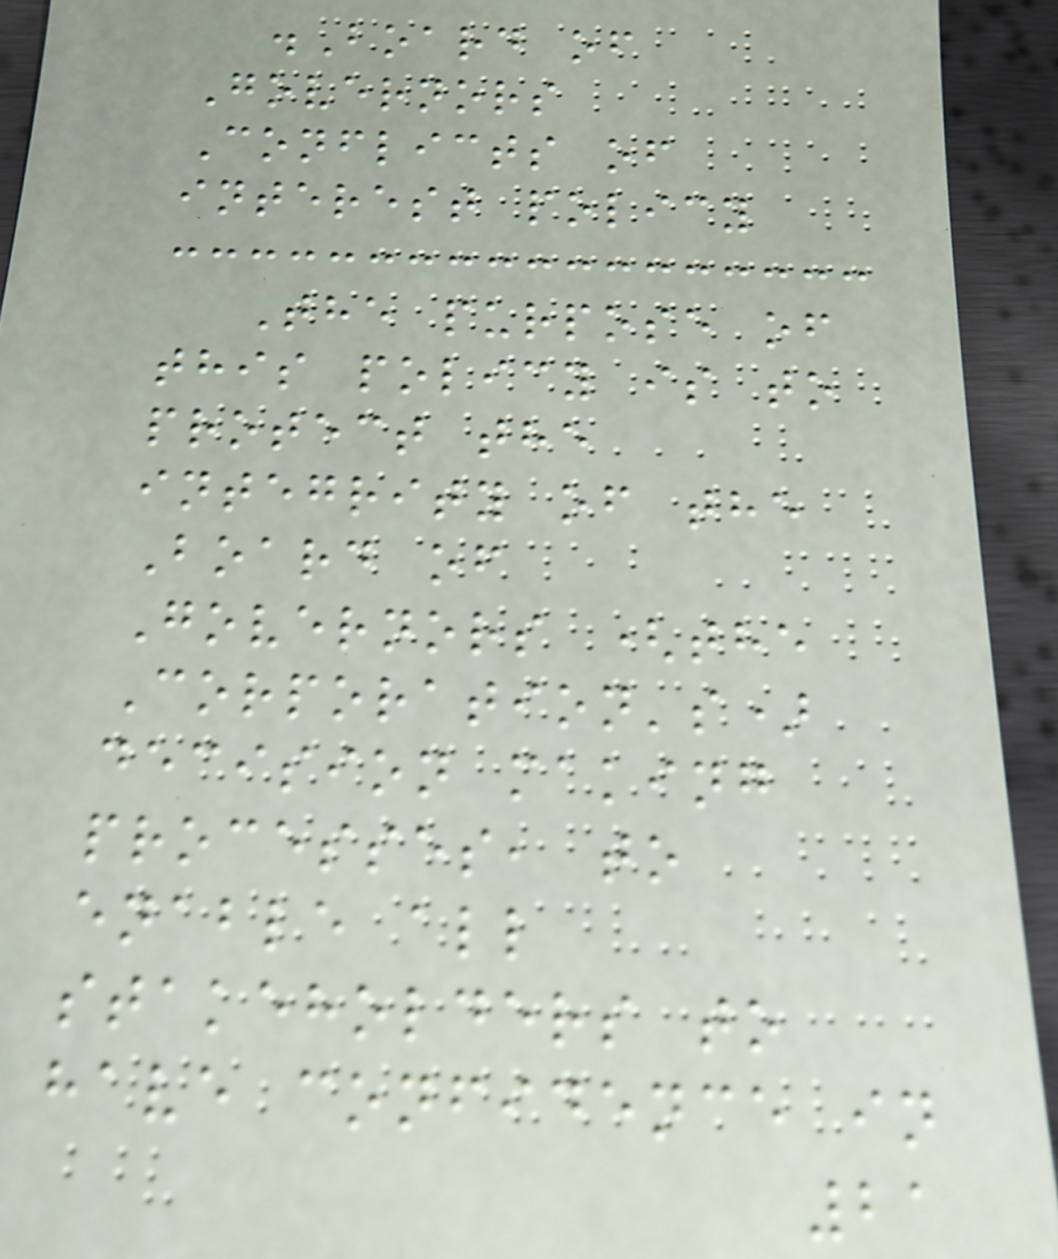.Board of
Governors
Conflicts of
interest policy
The purpose of
this policy is to
protect the
integrity of the
Board of
Governors (the
Corporation's)
decision making
processes, to
enable all
stakeholders to
have confidence in
21
